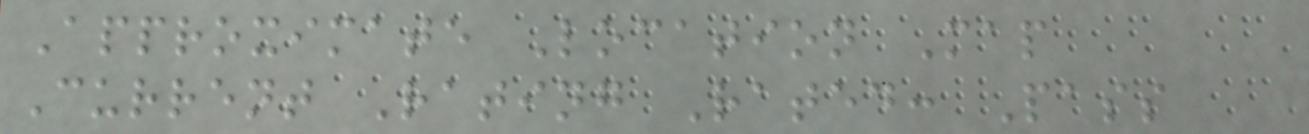Approximate Location Map
Current Rating Rated: Pass
